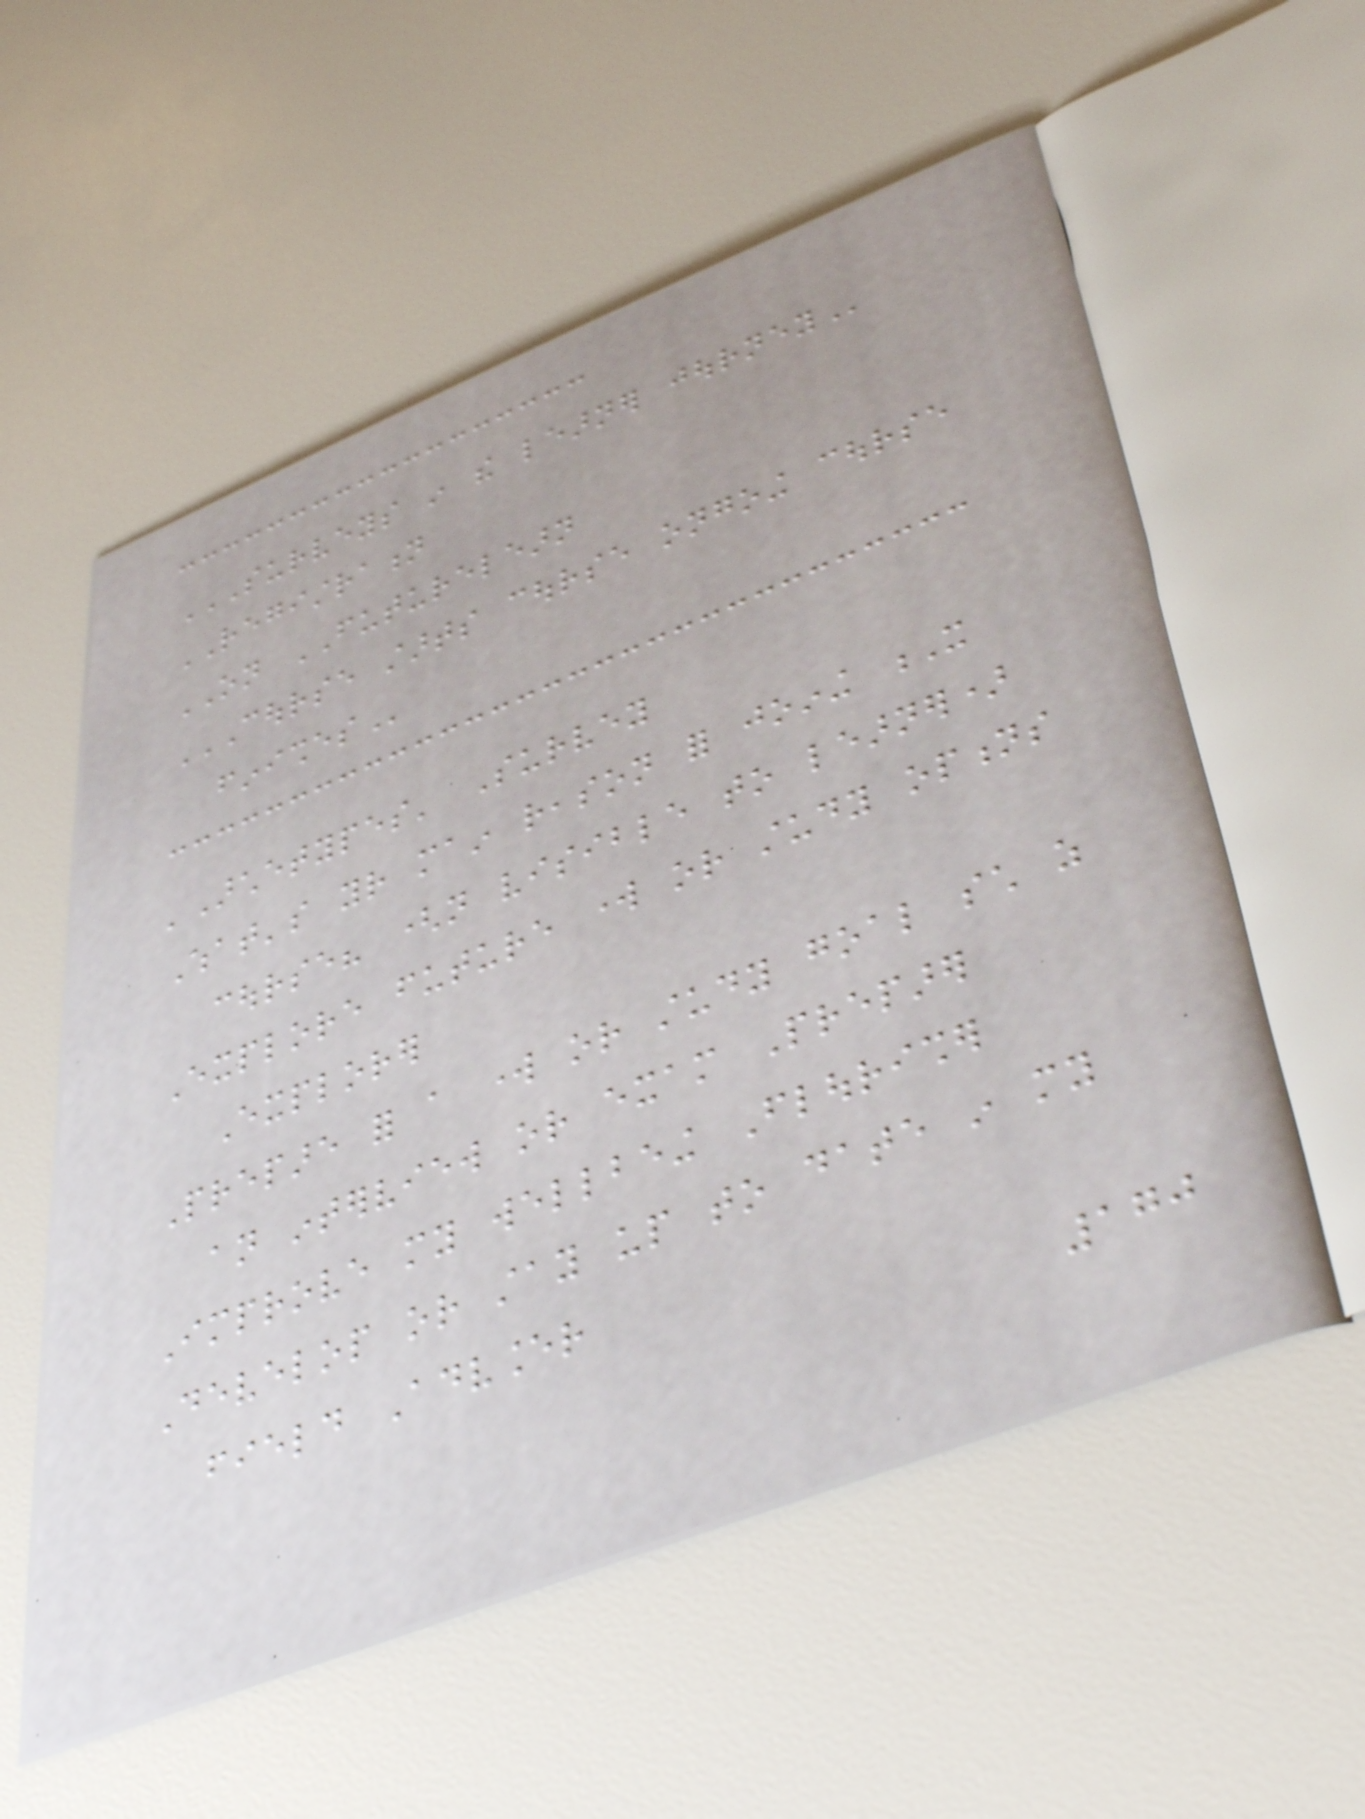SURVEYS IN THE LEARNER JOURNEY
REGISTRATION
ON FUTURELEARN
COURSE STARTS COURSE ONGOING COURSE
FINISHES
'Archetypes' Survey
What's your main reason for joining X
course? (not visible to learner)
Explore future work or study options
Explorer
Prepare for a work or study goal such as
an interview or exam Preparer
Improve my wellbeing Flourisher
Develop or stay up to date in my
field Advancer
170
